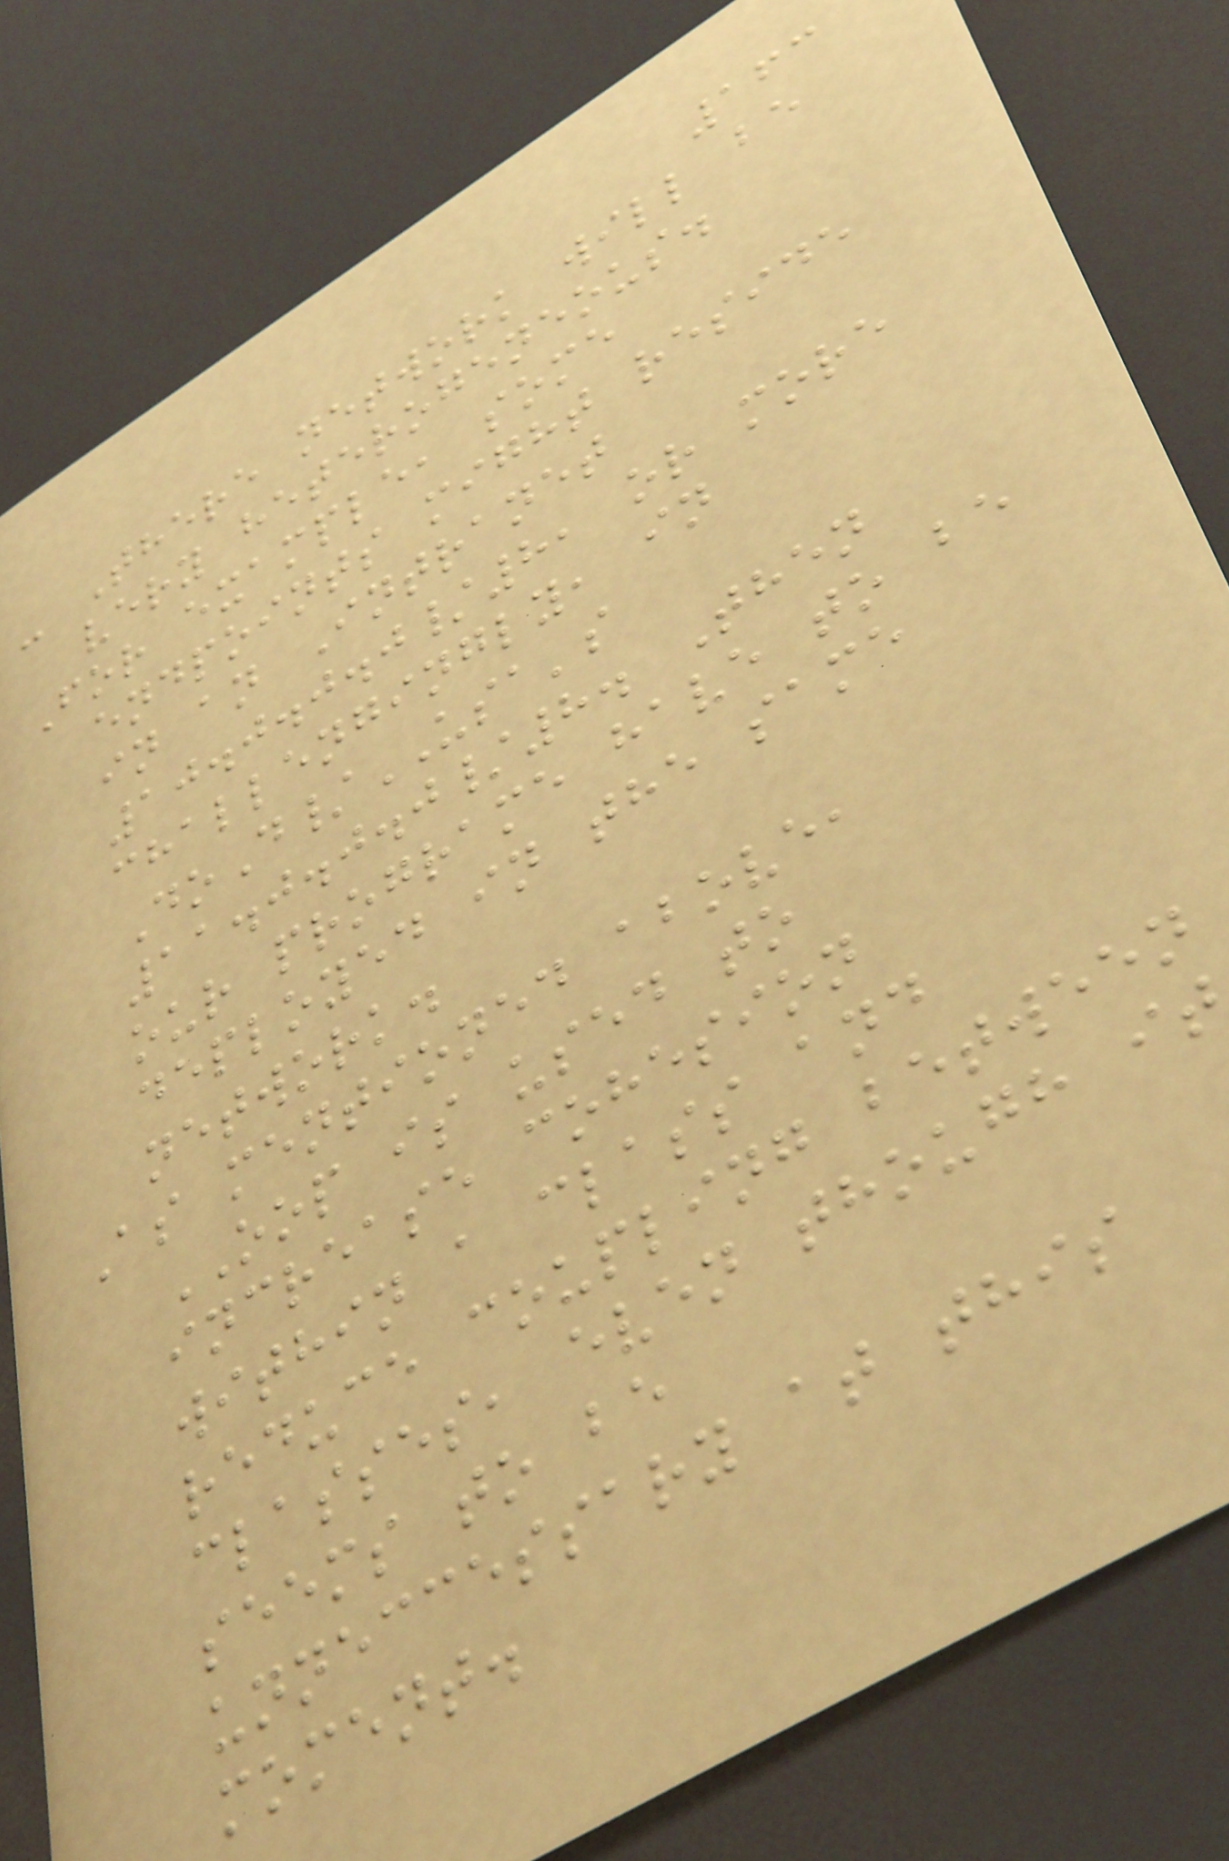163
- There network will be
very heterogeneous.
For example, some
endpoints might reside
in an Intranet
10.0.0.0/8, or more
challengingly, in
DoD/USA's
11.0.0.0/8. Then
our programe have to be
deployed in the same
network.
As mentioned above,
OOP is used to
increase cohesion
within a class and
reduce coupling between
classes, even though it
seems to be
unneccessary at this
moment.
